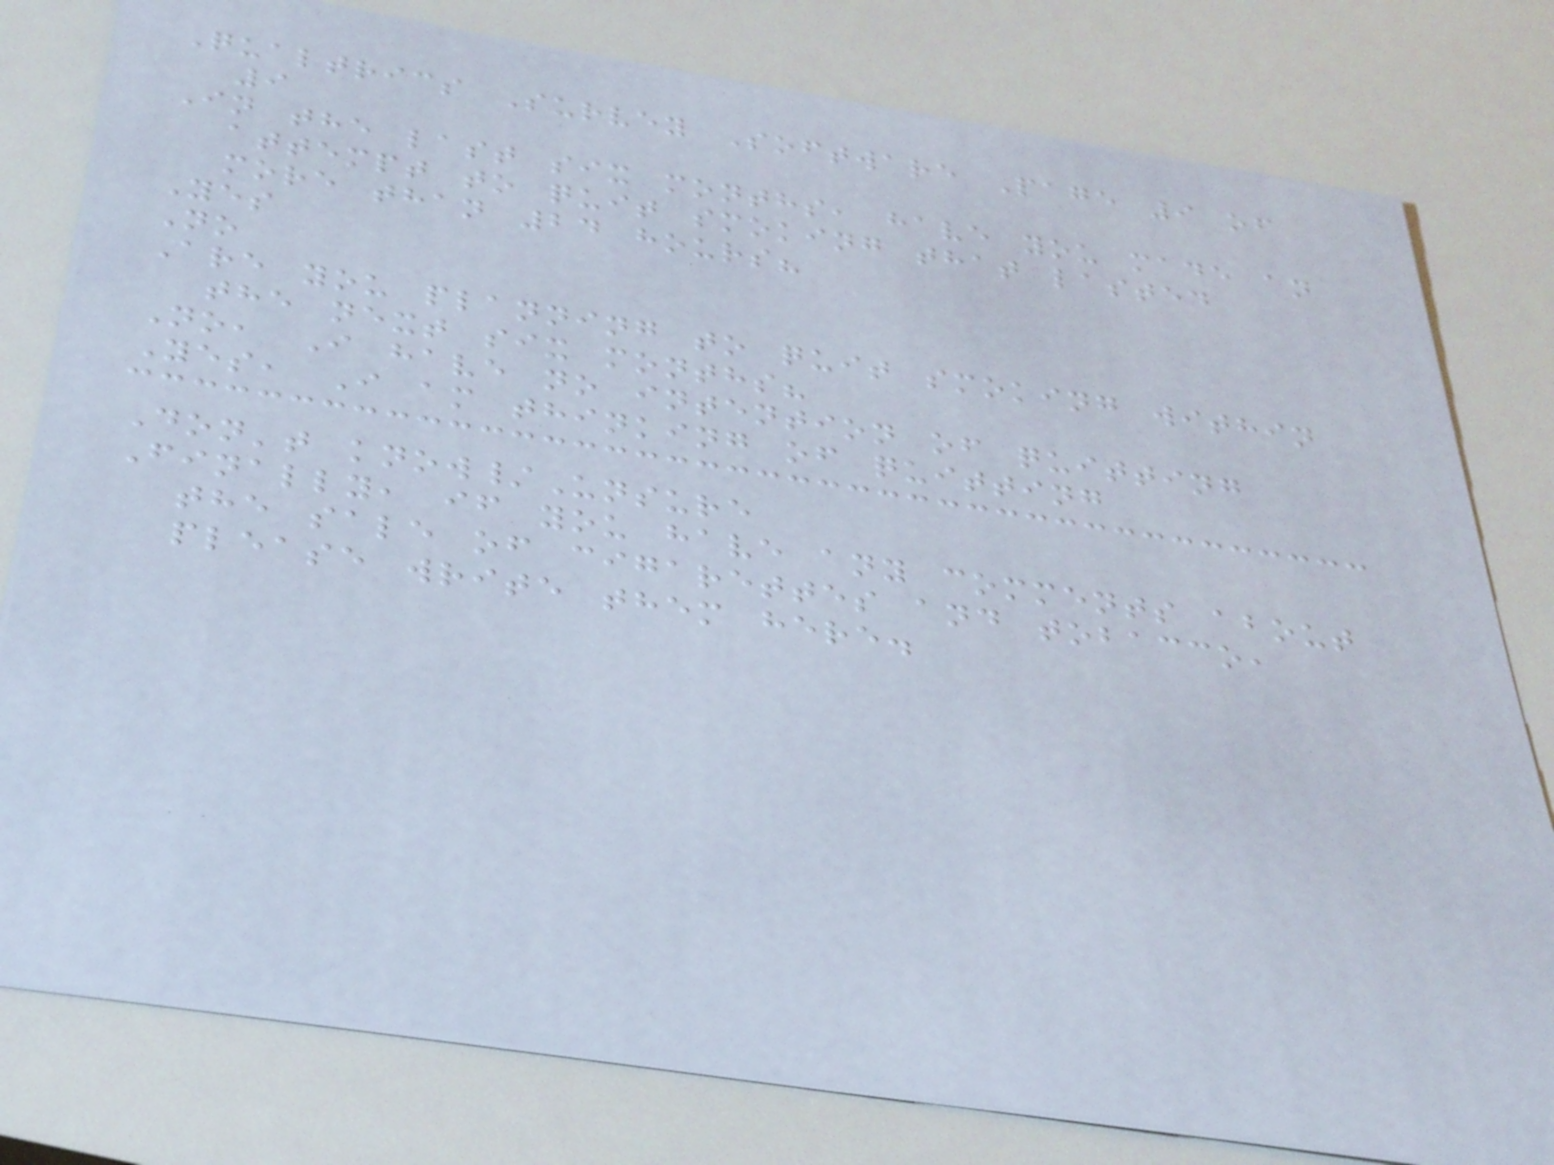Qualtrics Survey Software Page 9 of
9
In the last six months, have you made an
attempt to quit smoking that lasted
more than 24 hours?
Yes
No
Are you planning to quit smoking within
the next six months?
No, I have no intention of quitting
Yes, I am thinking of quitting
Don't know/Unsure
Finally, if you have any comments about
the sale of cigarettes and tobacco,
please write them here.
